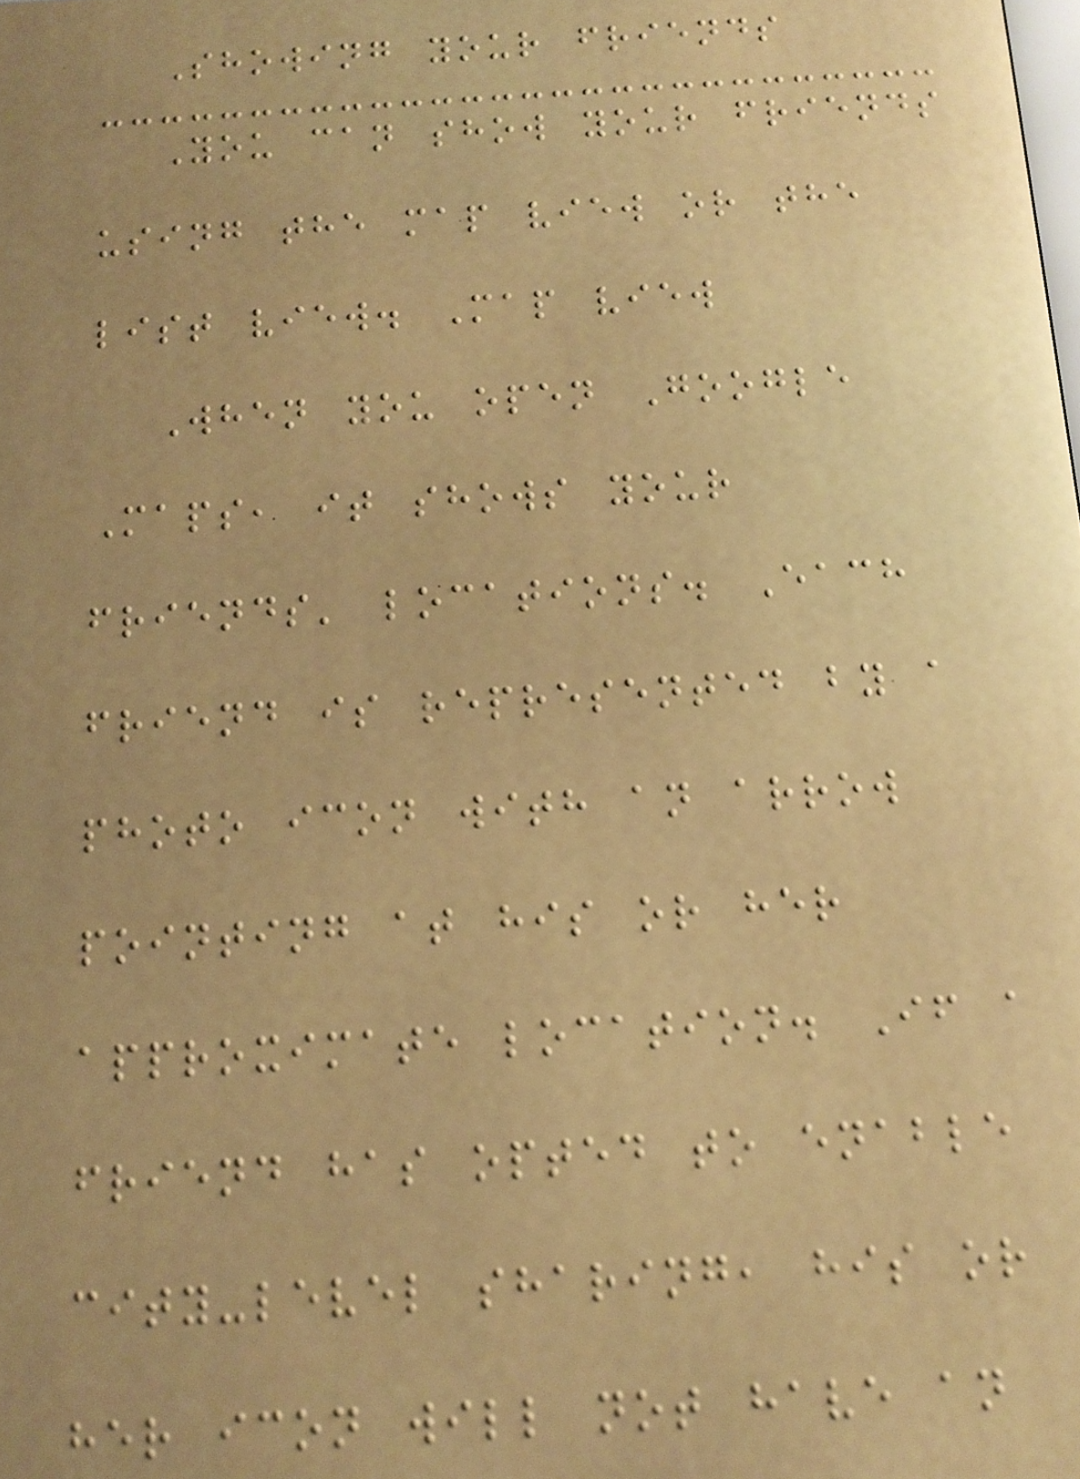Showing your friends
You can show your friends
using the map view or the
list view. Map view
When you open Google
Maps, it shows your
friends' locations. Each
friend is represented by a
photo icon with an arrow
pointing at his or her
approximate location. If a
friend has opted to enable
city-level sharing, his or
her icon will not have an
